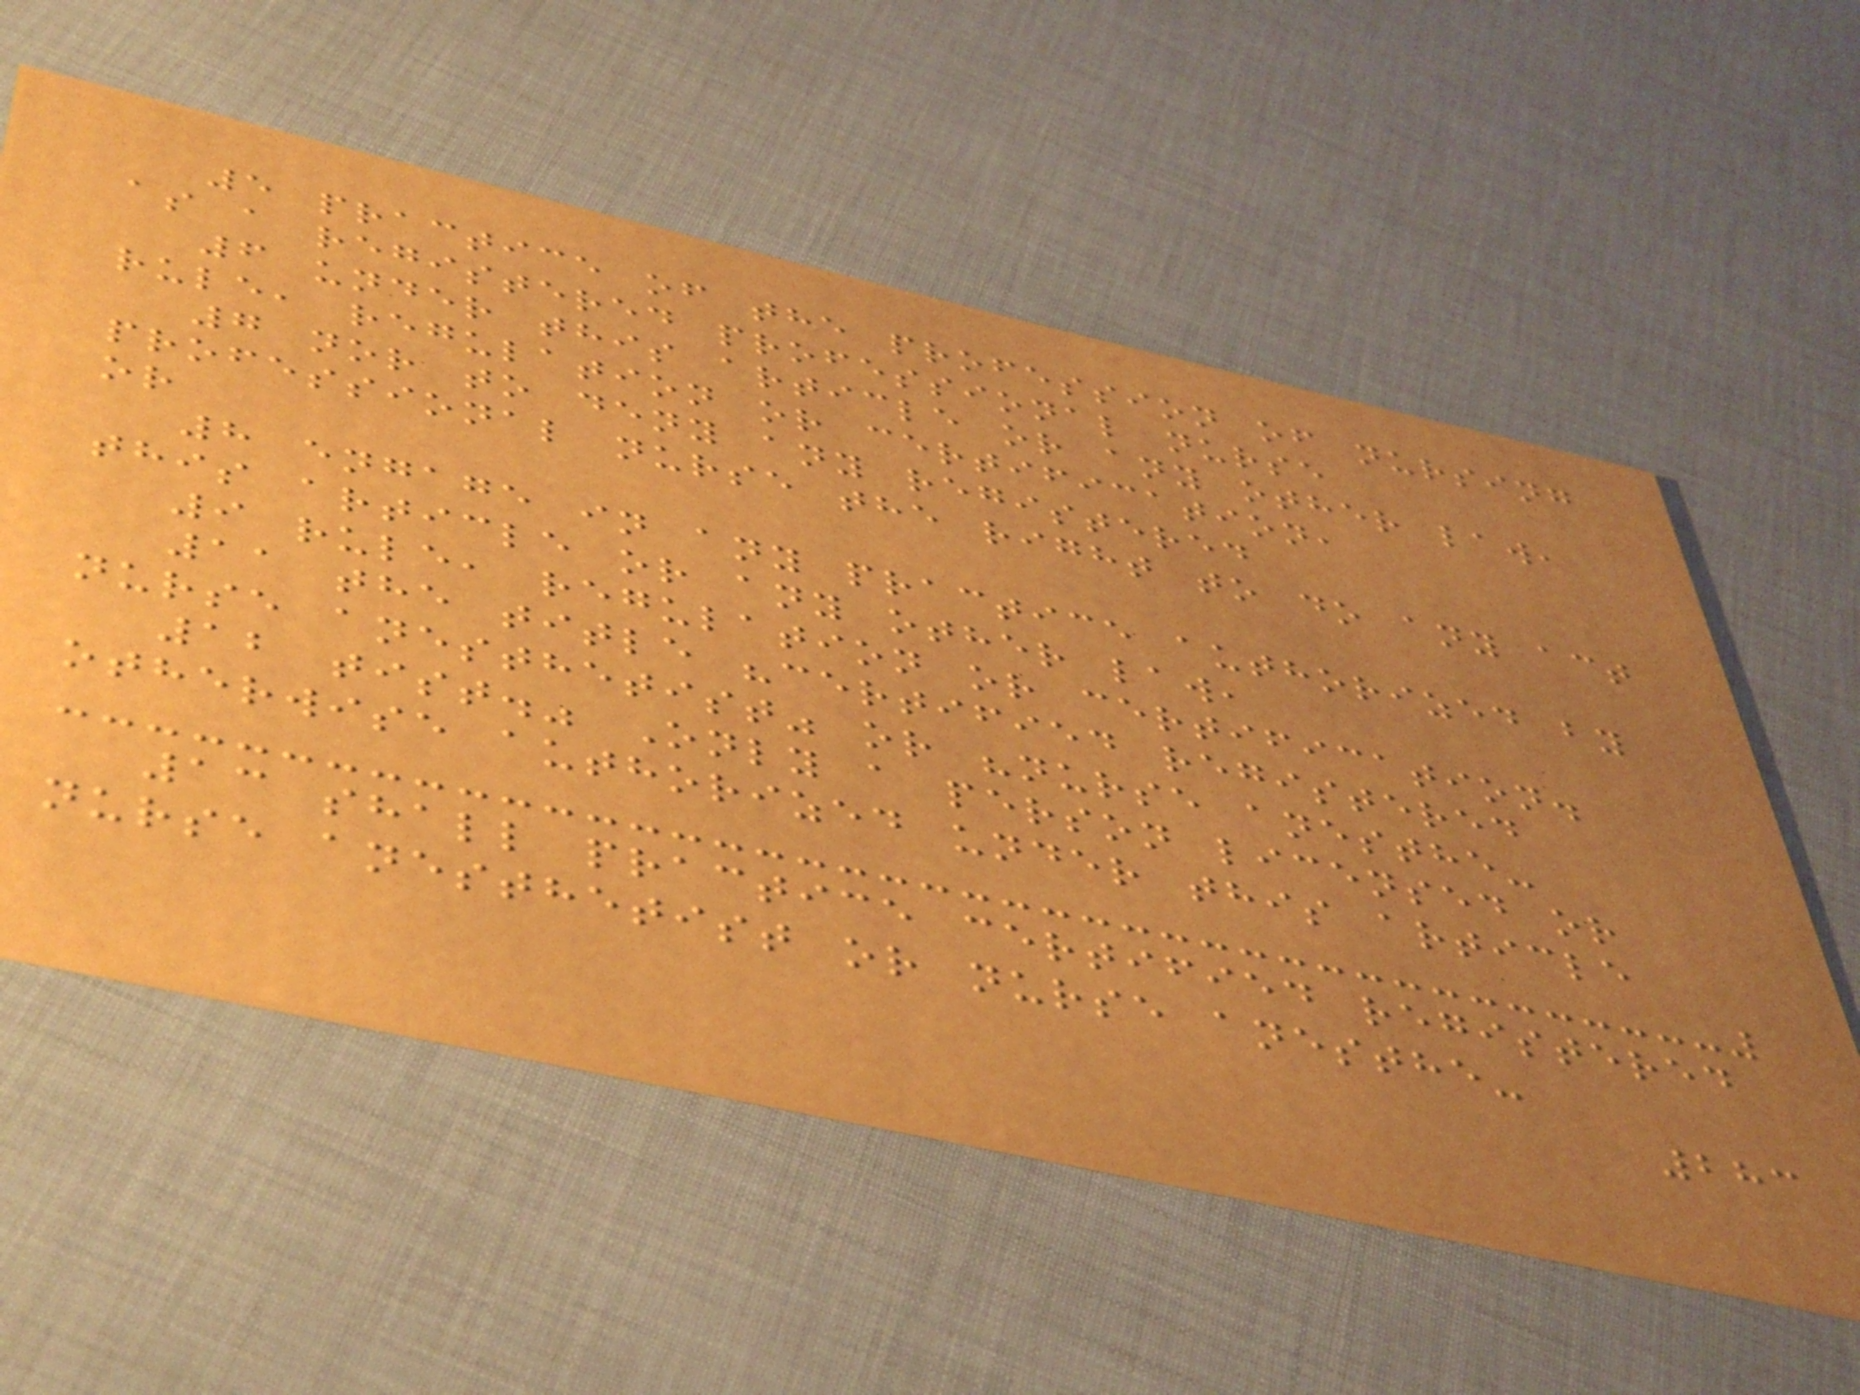5 practice of the profession of nursing
as a registered professional nurse
6 under this article or any other law,
rule, regulation or certification,
7 nor to deny any registered
professional nurse the right to do any act
or
8 engage in any practice authorized by
this article or any other law,
9 rule, regulation or certification.
11 the title "certified registered
nurse anesthetist" or "nurse anesthe-
12 tist." Only a person licensed or
otherwise authorized under this article
13 shall practice certified registered
nurse anesthetist or nurse anesthe-
283
